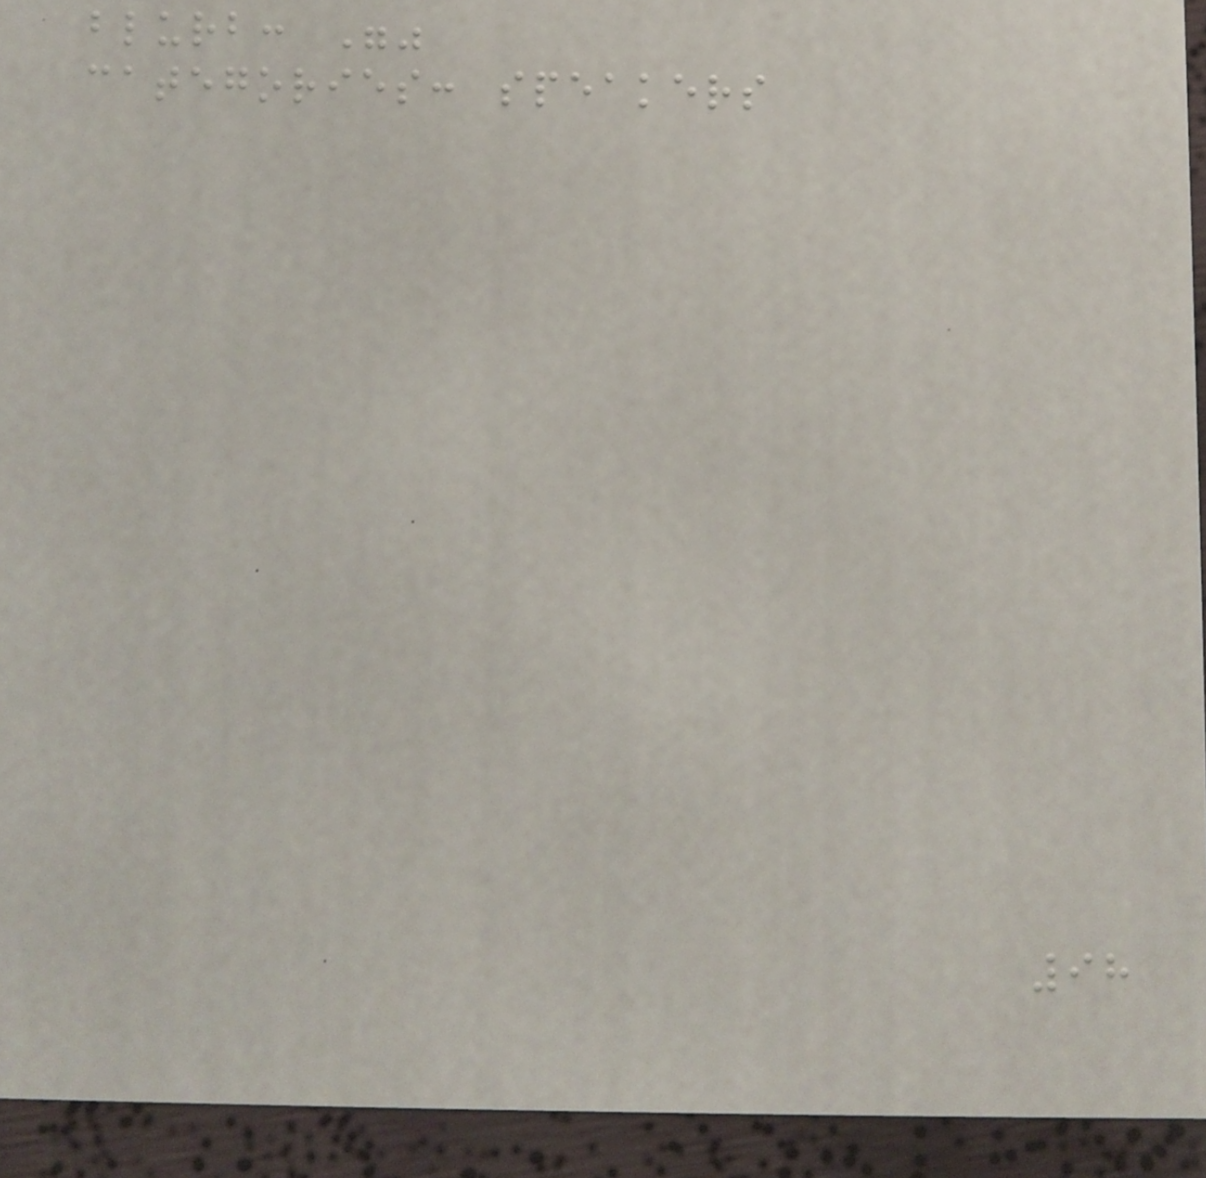blurb: ""
categories: speakers
98
